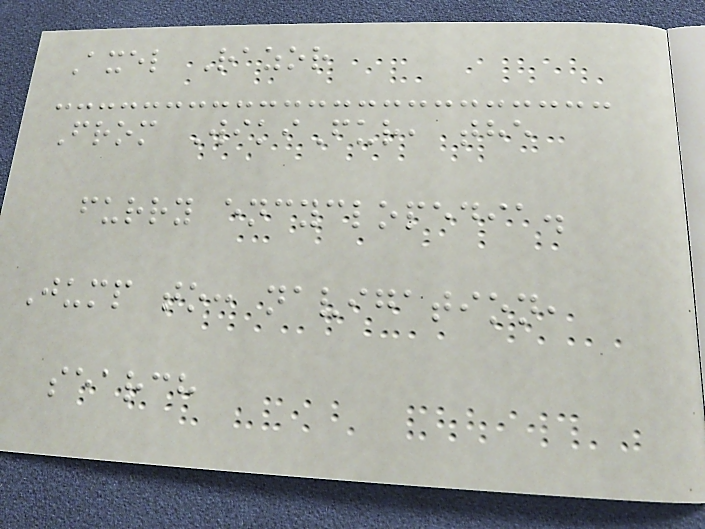Axel Razor
From WikiFur, the
furry encyclopedia.
Jump to: navigation,
search
